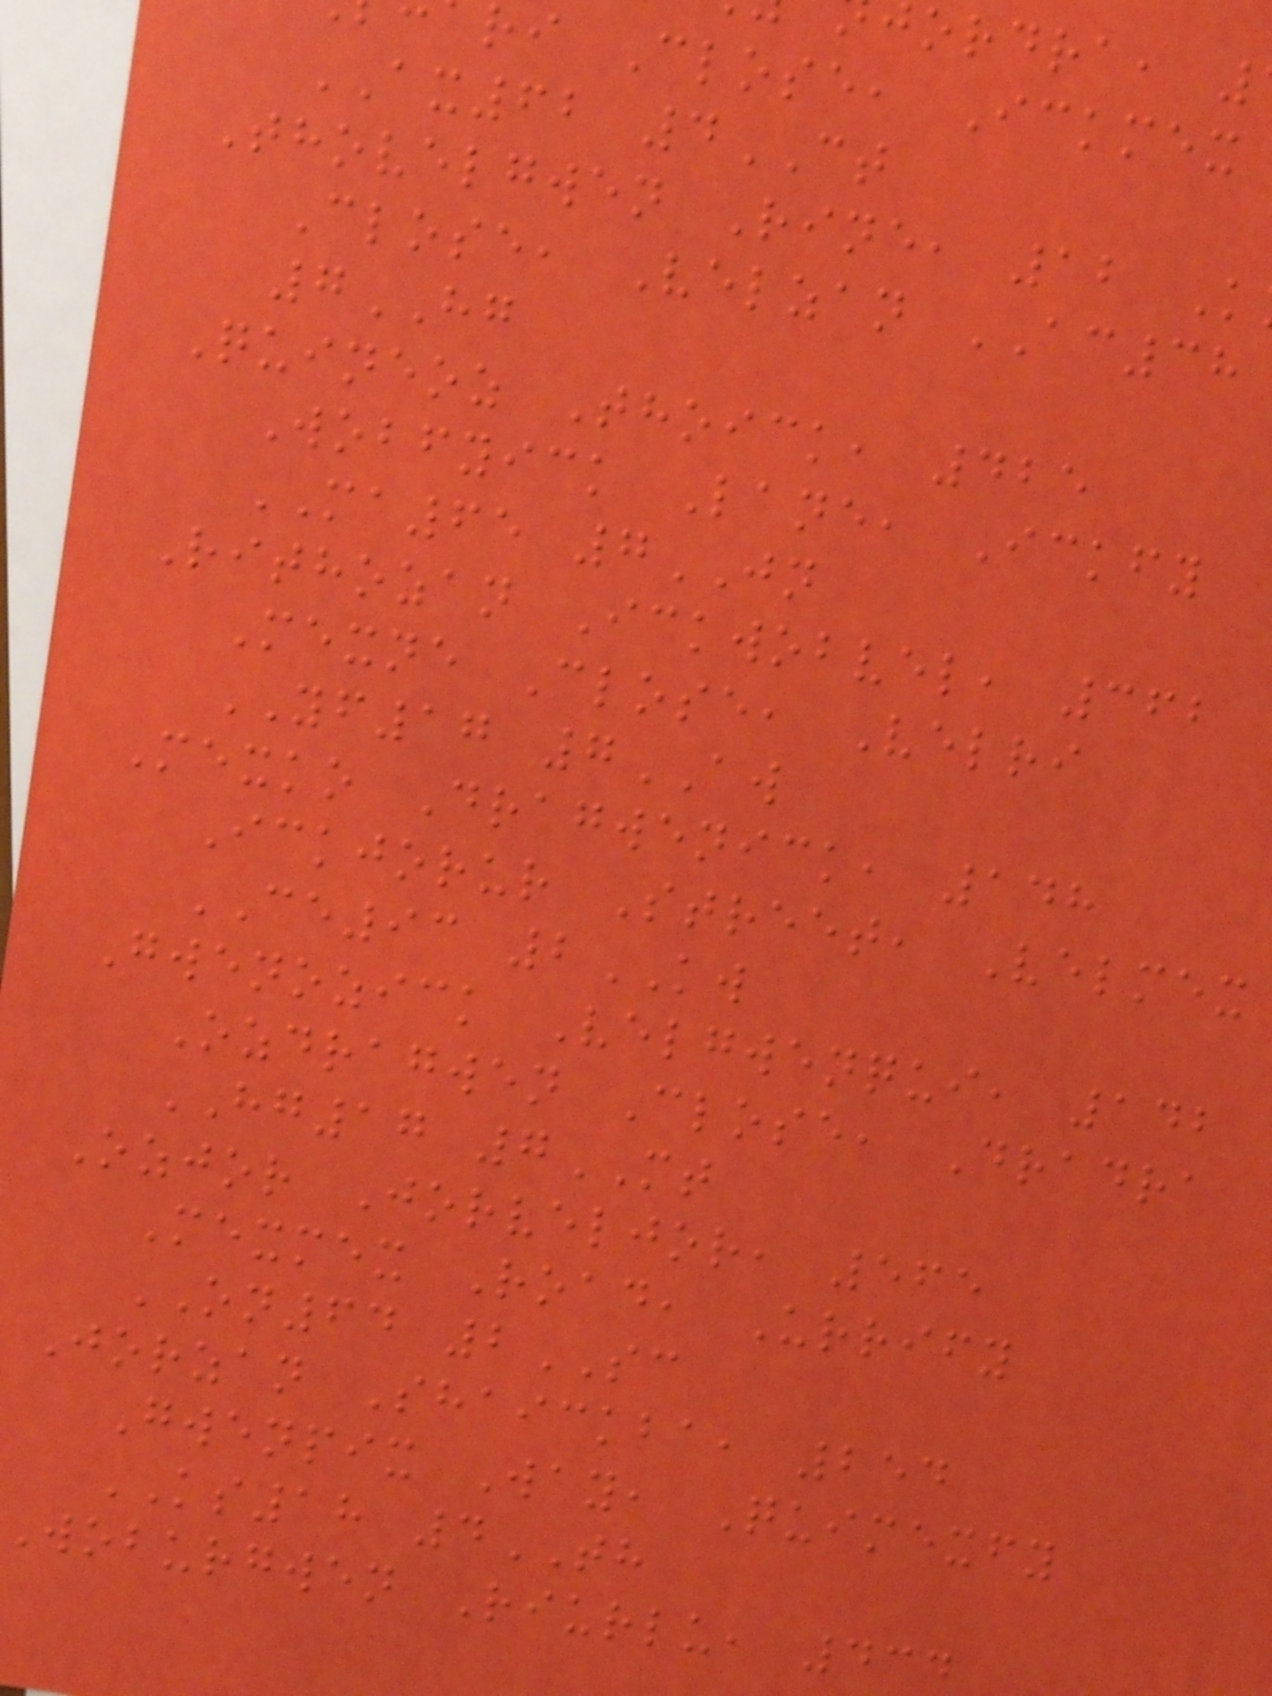ri Close, Ickmex
AX62 4CT
Thovelgwen Rine, 12 K
Close, Velzan AC38
7HG
Quineoz Thoick, 425
Wobfyick Lane, Ickfy
MA65 7JN
Rithozan Ickwobvel, 362
Mexne Close, Velri
YF17 7AW
Mexko Dragwenick, 148
Ickjorur Street, Velmex
CE93 2KW
Gwenozick Velgwenqui, 142
Ozdragwen Close, Dradra
HG17 7MT
Ozjor Jorveljor, 565
Mexmex Road, Urrify
ON64 2SC
Jorzan Shaickba, 254
Gwenpix Way, Quimexfy
KS18 4TH
woburgwen Riurlu, 434
